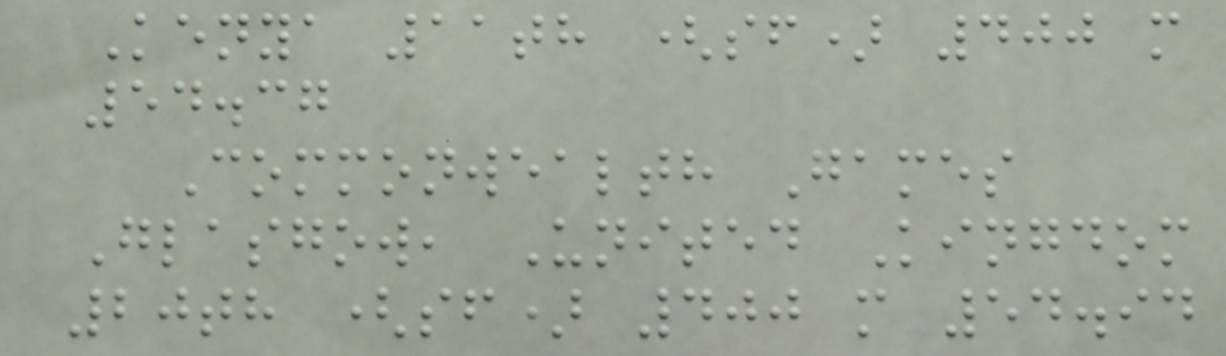Kenya 11th (sf) 400 m
54.37
Commonwealth Games
Glasgow, United Kingdom
20th (sf) 400 m 54.94
